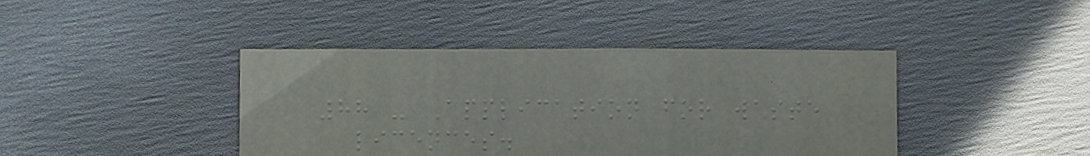88 - Application for waste
licences.
